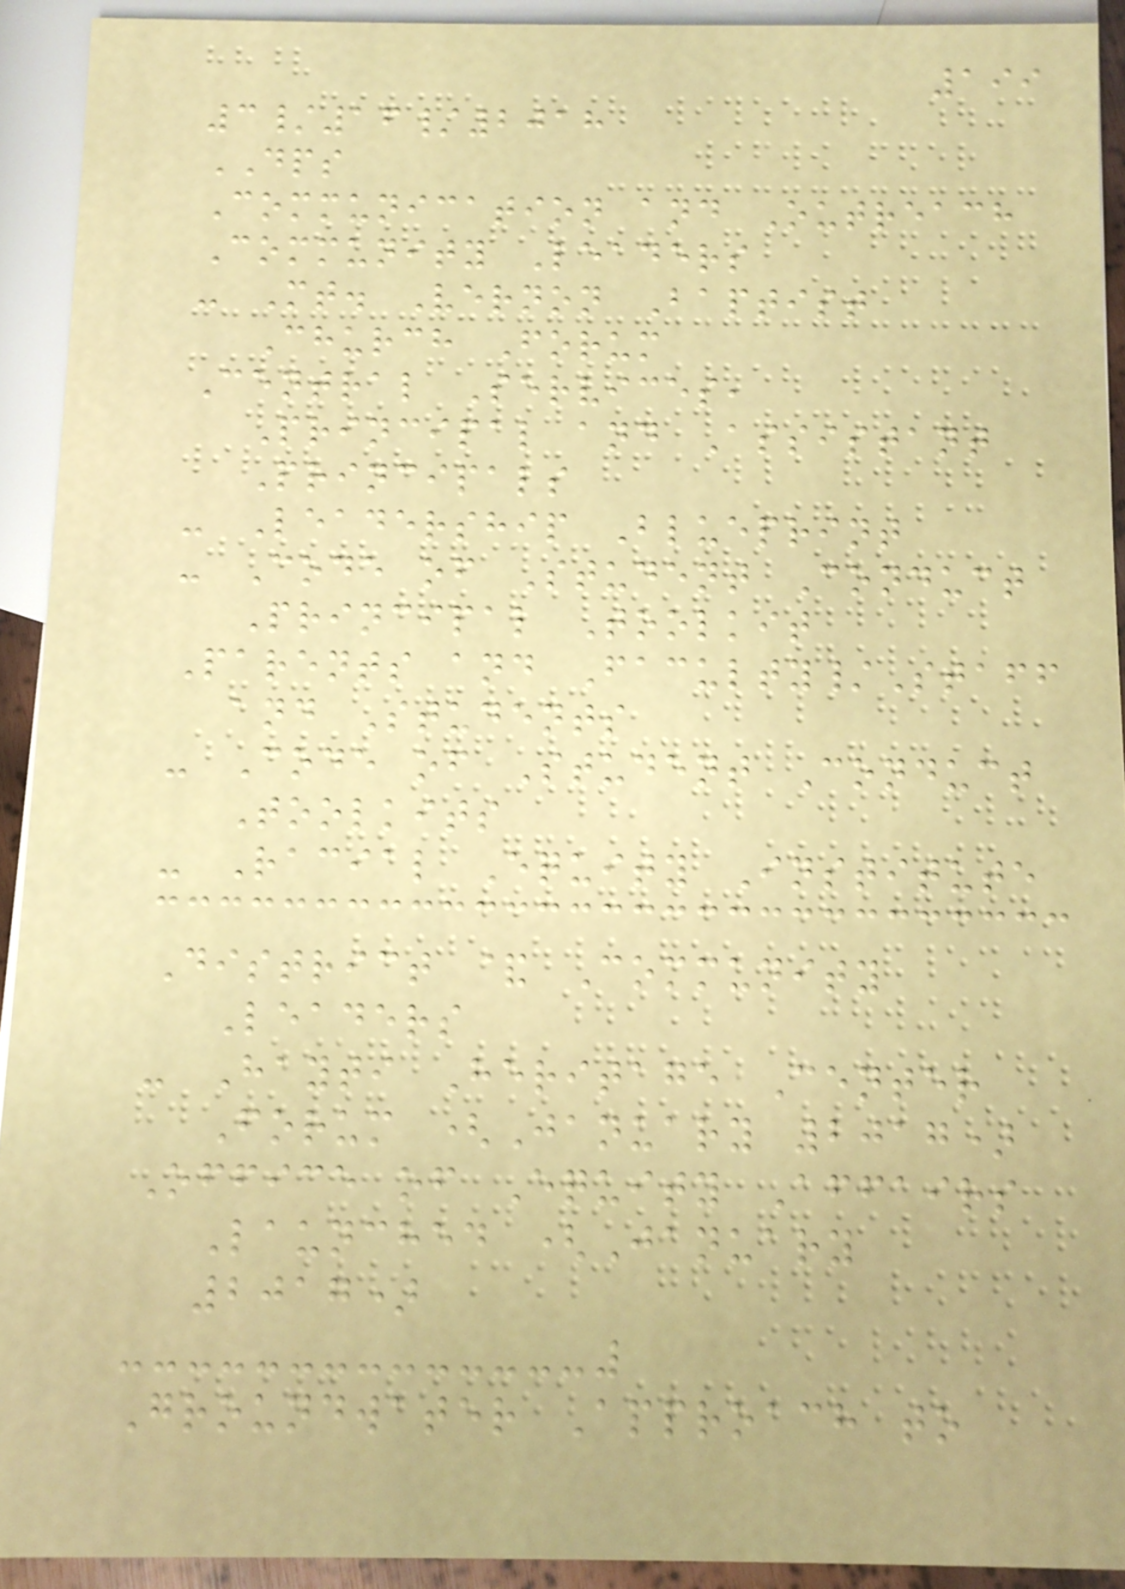199
3/16/2018
DPS
Communication and Outreach
Community Leaders
- Mt. Vernon Baptist
Church Forum
Central Services,
Principal and Assistant
Principals
- Leadership Blueprint
- Code of Student Conduct
Principal Toolkit
Parents and Faculty/Staff
and Students
- Code of Student Conduct
Toolkits
- Racial Equity Institute
District & Community
Leaders
- Hayti Heritage Center
Forum (January 2017)
Office of Equity Affairs
Launched (January
2017)
Groundwater Approach to
